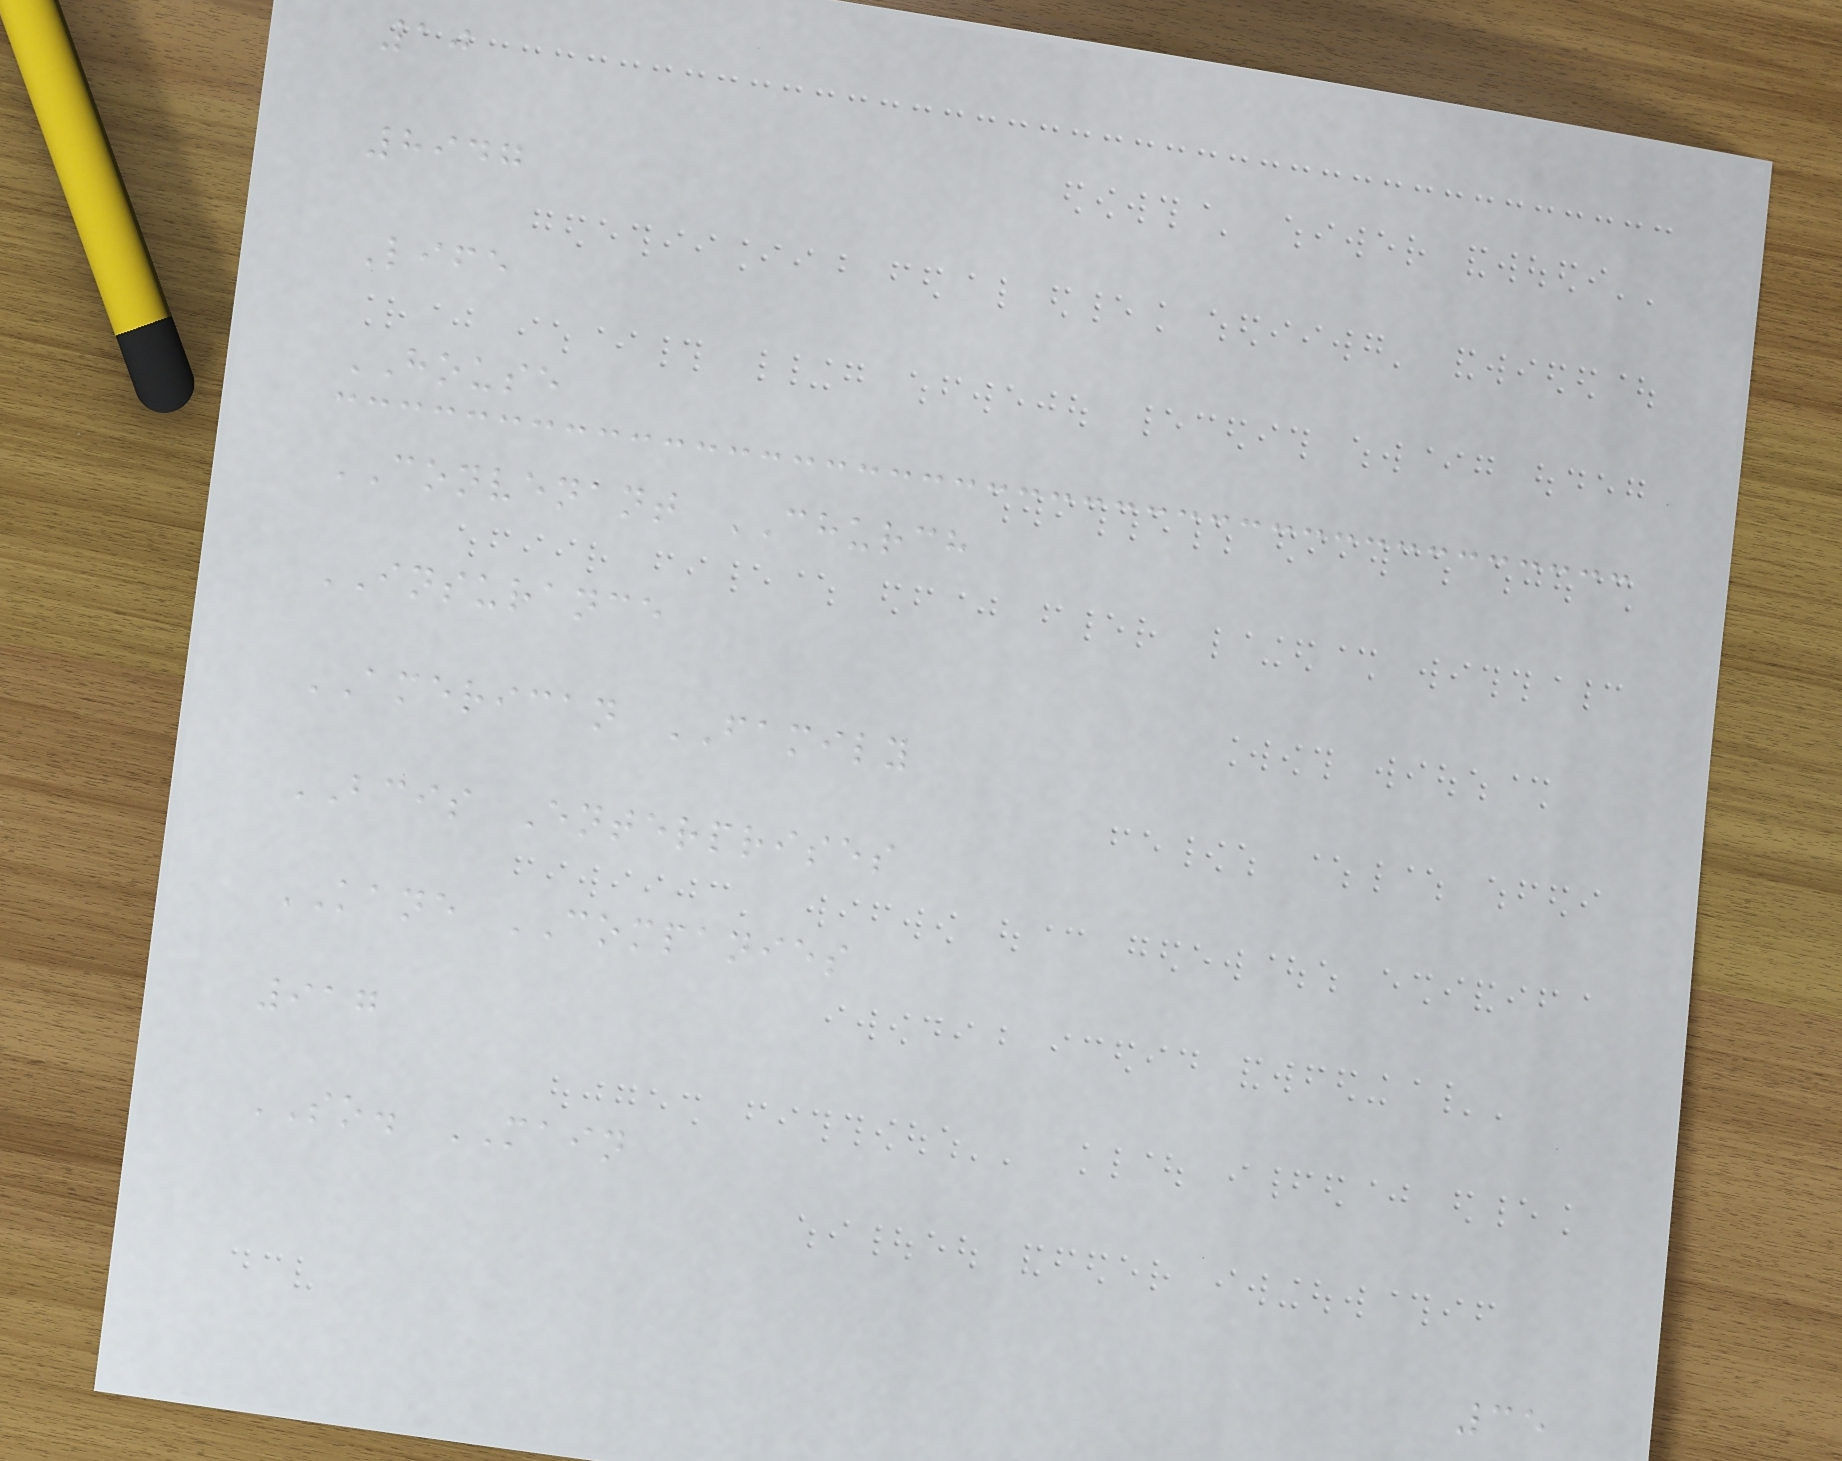10
8947
Life
HOUSE
CONVENANT CHURCH
INSURANCE
AMERICAN FAMILY
BCIS Enterprises
KANE COMPANIES
917
SO. MAIN
35
